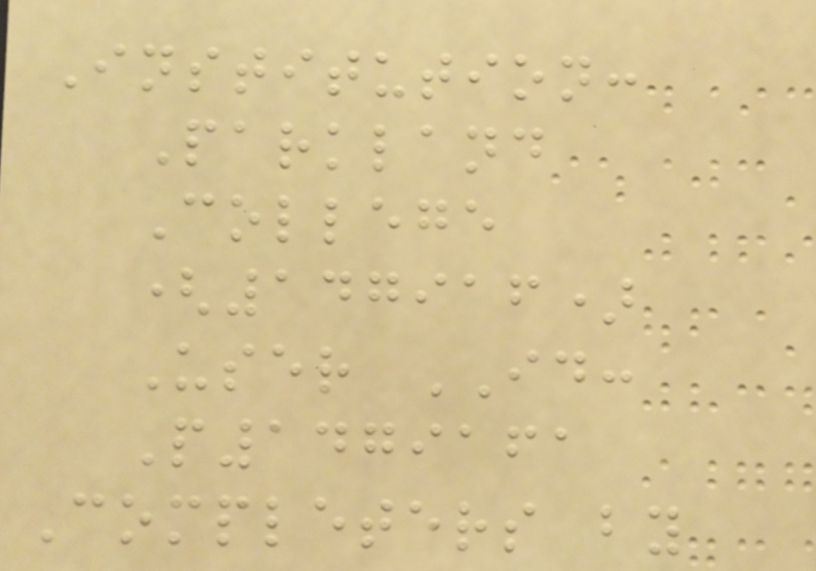Institution:
Parkland
College
(147916)
User ID:
P1479161
Completers by
